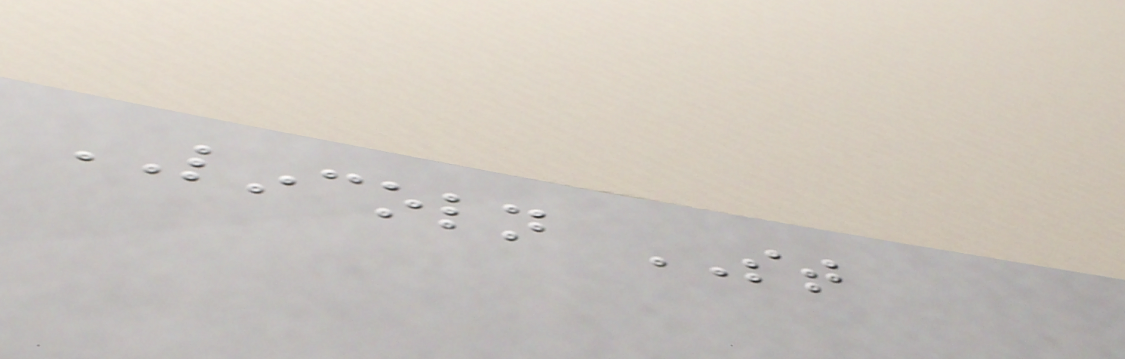LINCOLN ST
